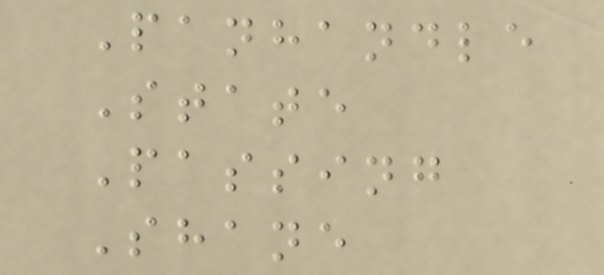Panhandle
State
Passing
Shane
